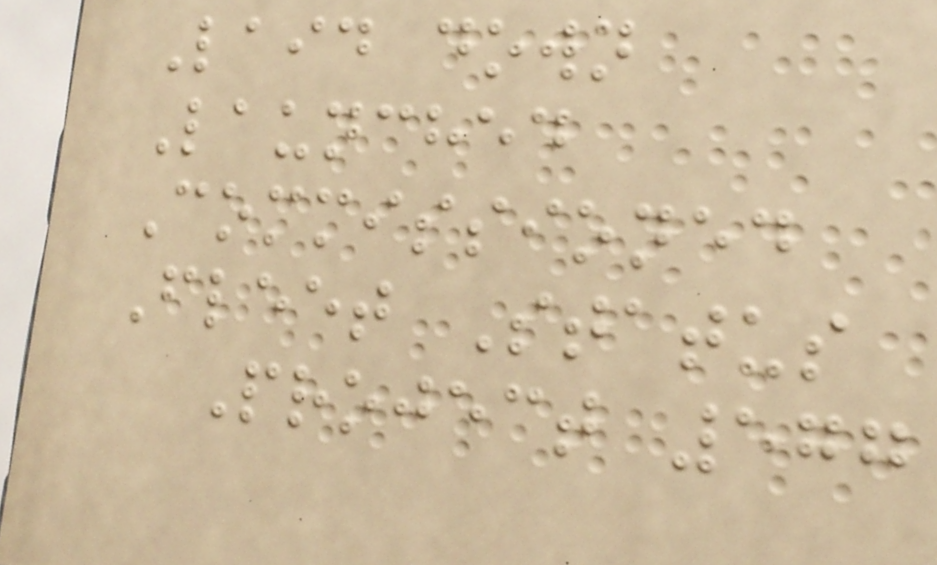Laid down
Launched
Commissioned
Fleet Status
Project 577
